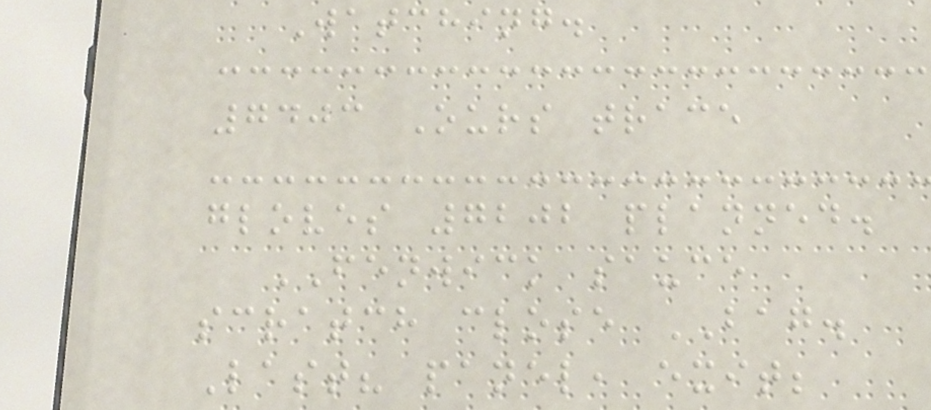Watching.
7403 Ours trace
gloves 7202 planned.
FENWICK sauce
scratch close BAG.
Last? panel, exit;
